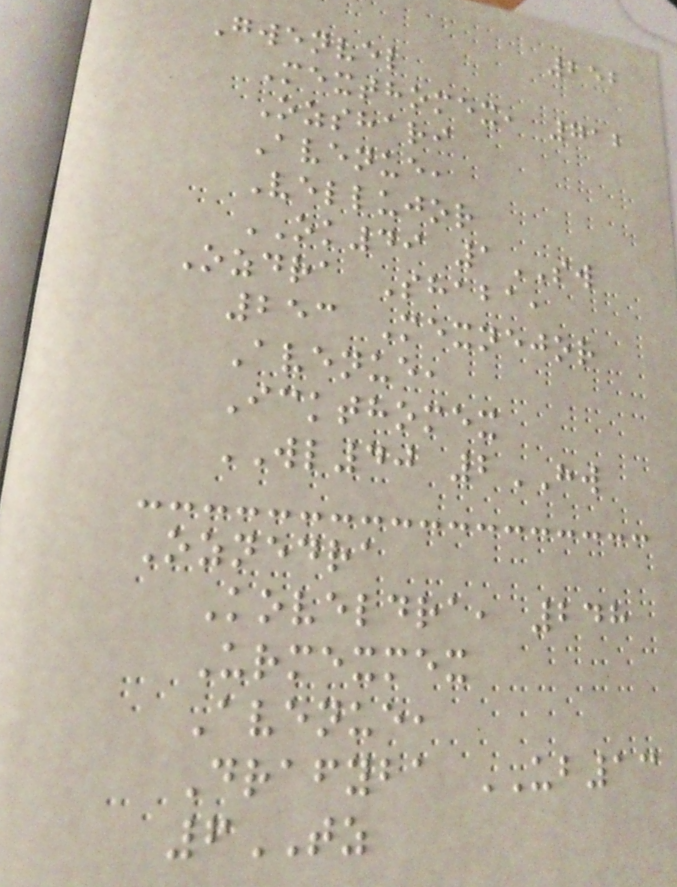252
Gwenvel
Mexthomex, 712
Ozshari
Avenue,
Vellujor
OK49 1SW
Ozdra Shaba,
253 Mexnejor
Avenue,
Ickthomex
WL40 2HW
Oznedra
Koveldra, 248
Urmexmex
Avenue,
Drafyba UB13
6TZ
